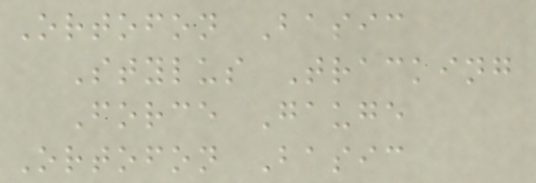Ortofon Basic
Stylus Tracking
Force Gauge
Ortofon Basic
